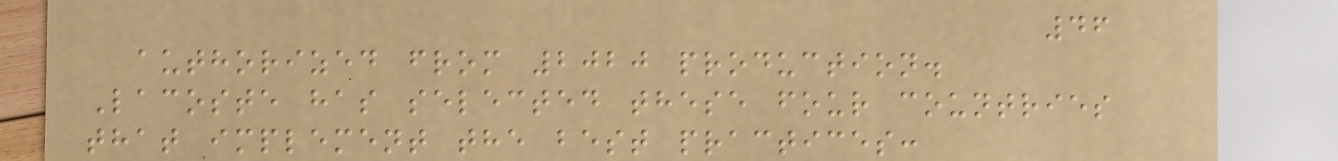46
authorized from 2020 production.
Lacoste has selected these four countries
that implement the best practices:
